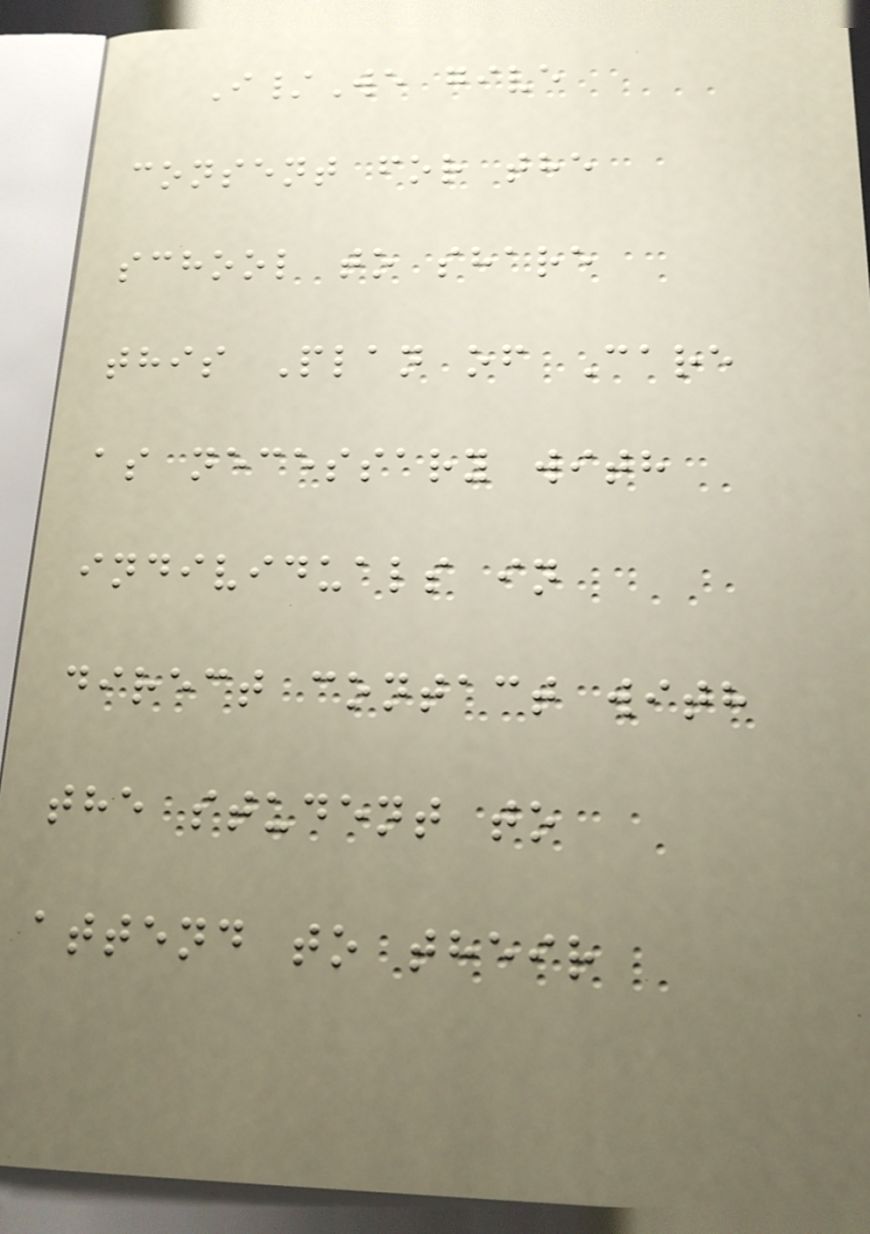I/We give
consent for the
school to share
this Plan of Care
as necessary with
individuals in
direct contact with
the student to
attend to their
